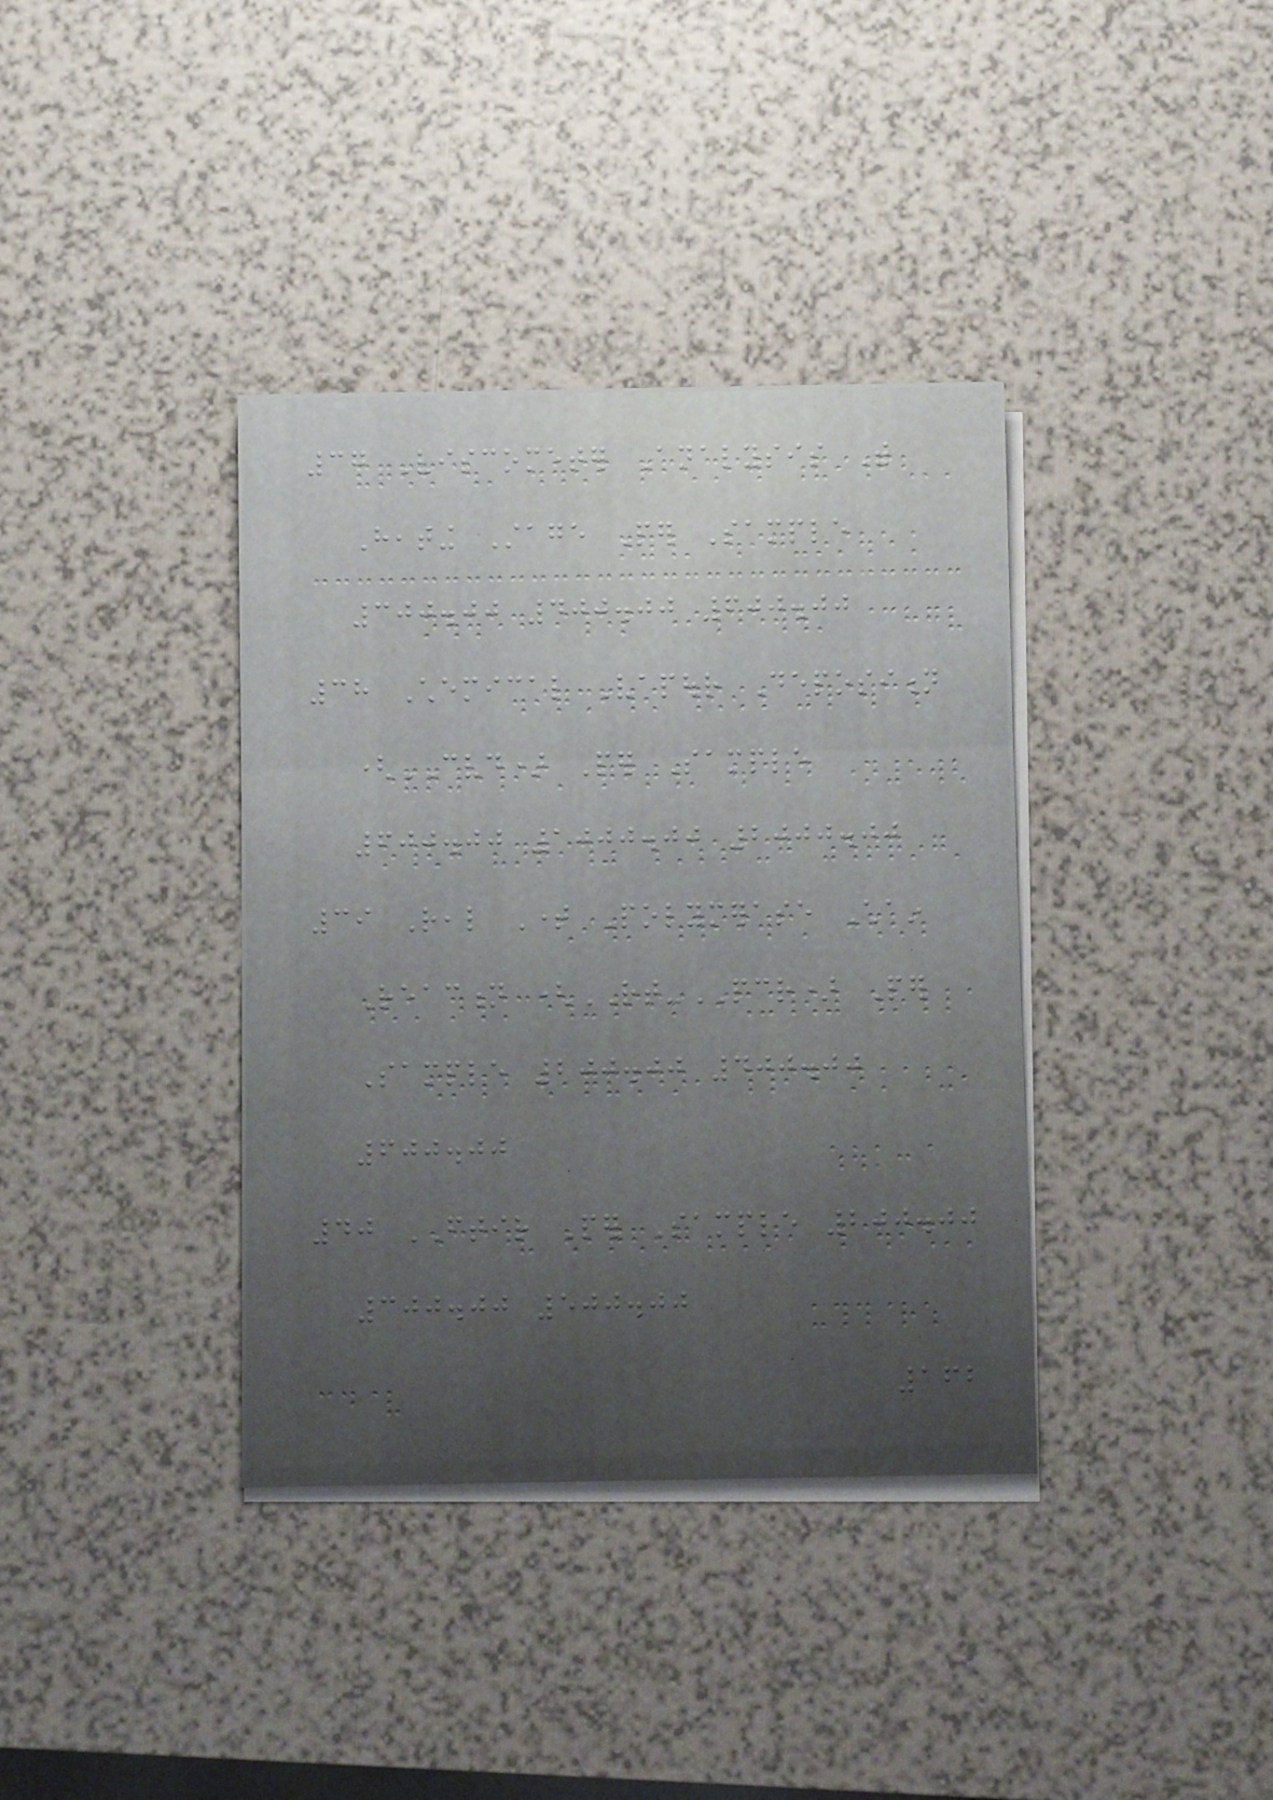37 Viscometer Analysis With
Heating Stage Per Sample
300.00 400.00 600.00
38 Chemical Vapour Deposition
(CVD) Per Sample
600.00 1000.00 2000.00
39 Real Time Polymerase Chain
Reaction (RT-PCR) Per
Sample 200.00 400.00
600.00
40 FTIR Per Sample 200.00
300.00 500.00
162
